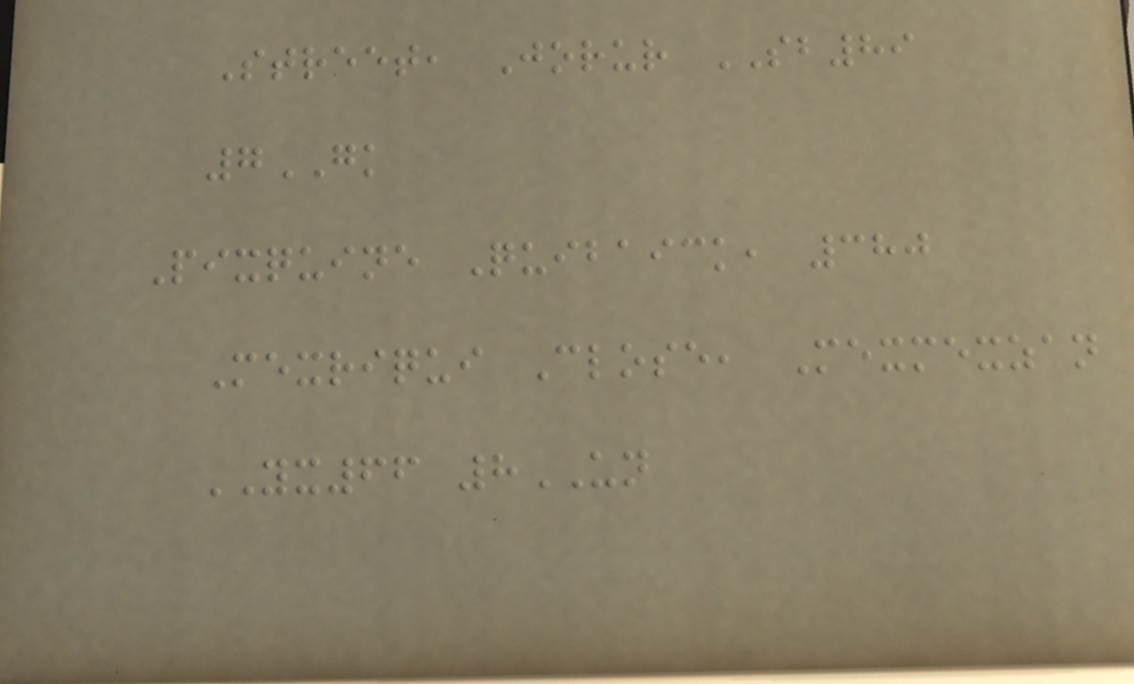Street, Jorur SB89
7GK
Pixquine Quibaick, 380
Mexriqui Close, Mexmexzan
YX66 8UN
